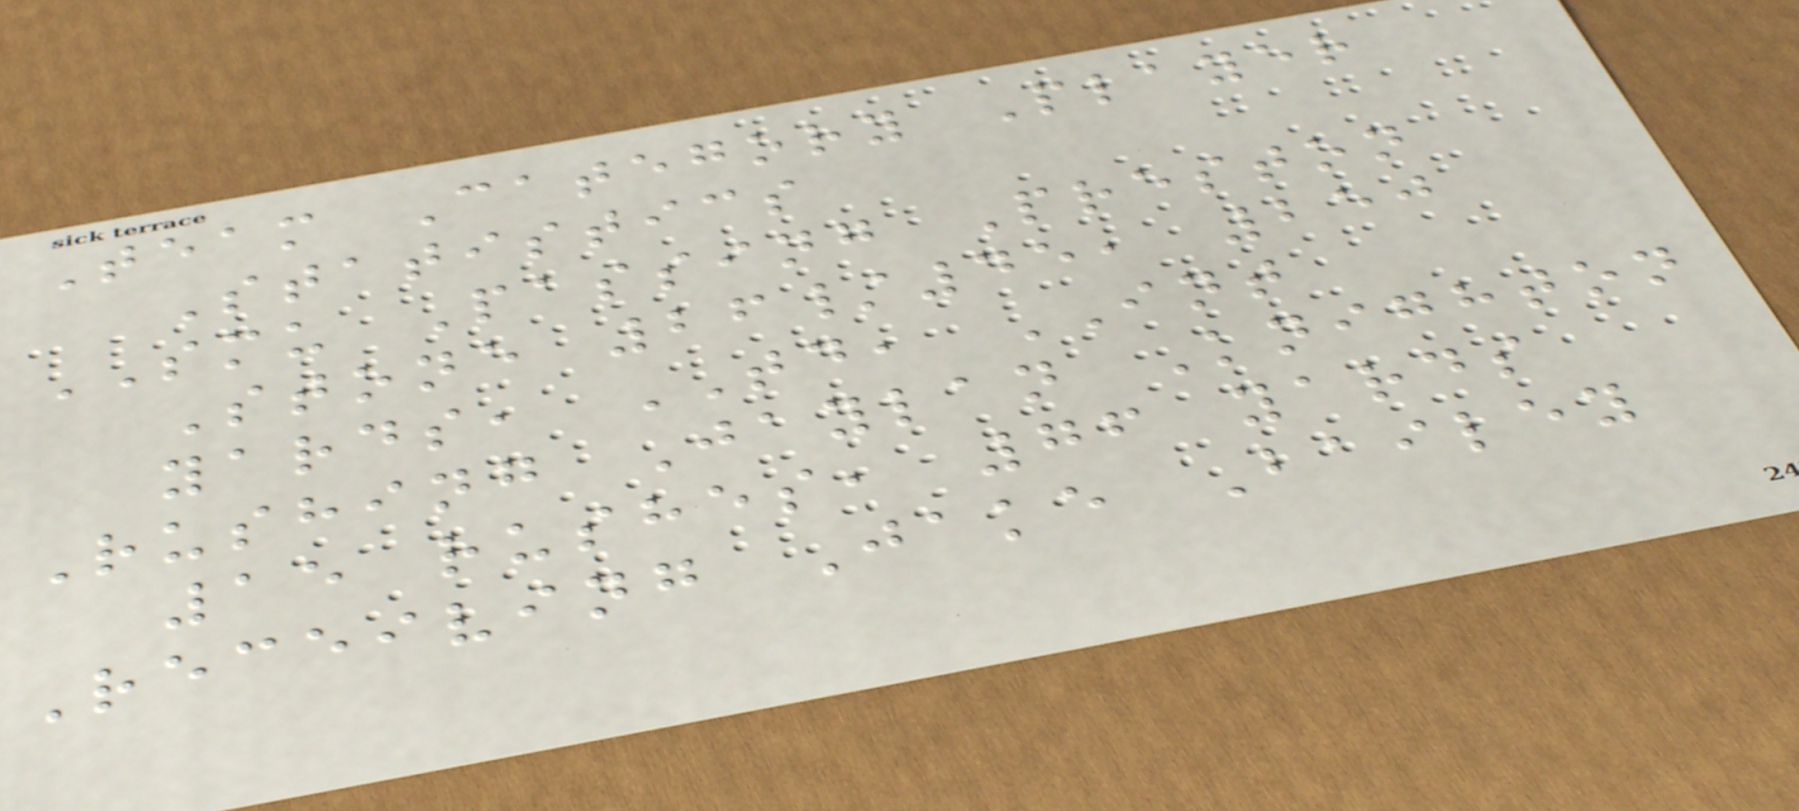Team Category Player
Statistics
SMU Passing Preston
Stone 26/45, 250
yards, TD, INT
Rushing Jaylan Knighton
15 rushes, 76 yards
Receiving Jake Bailey
